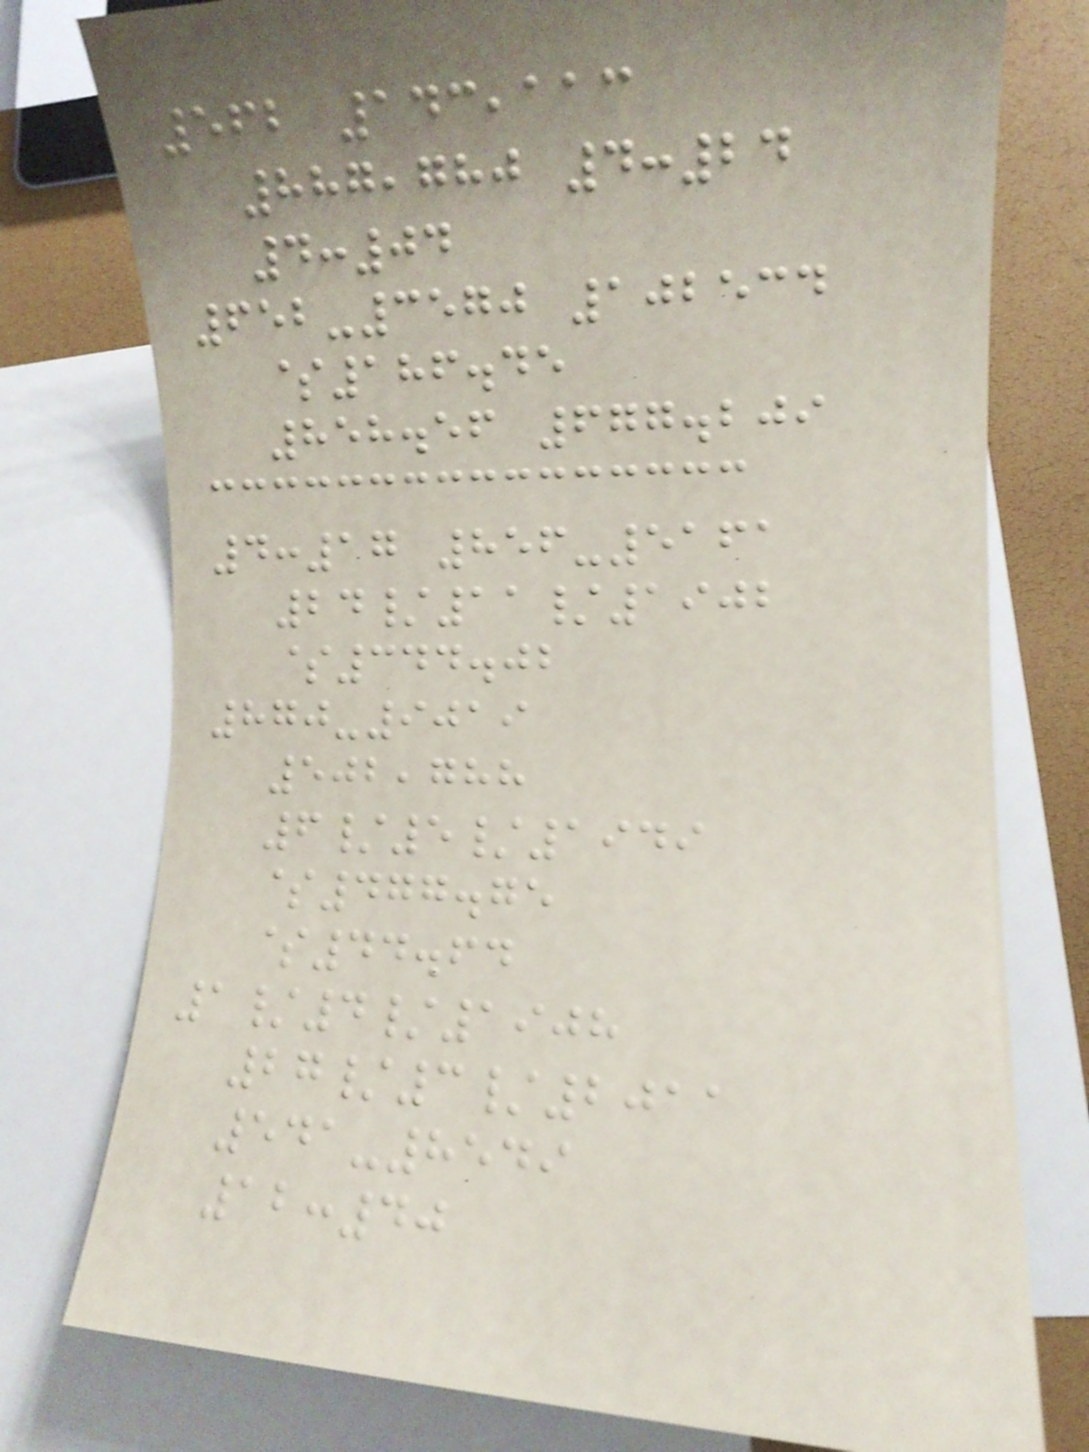562 143,113
887,780 4:24
4:04
652-3570 102534
$186.45
858.56 677.209
4:17 856-5161
24/11/1902
$344.02
870-9019
502,788
6/5/1949
$477.75
$44.64
1/4/1908
27/3/2011
541-8549
12:40
